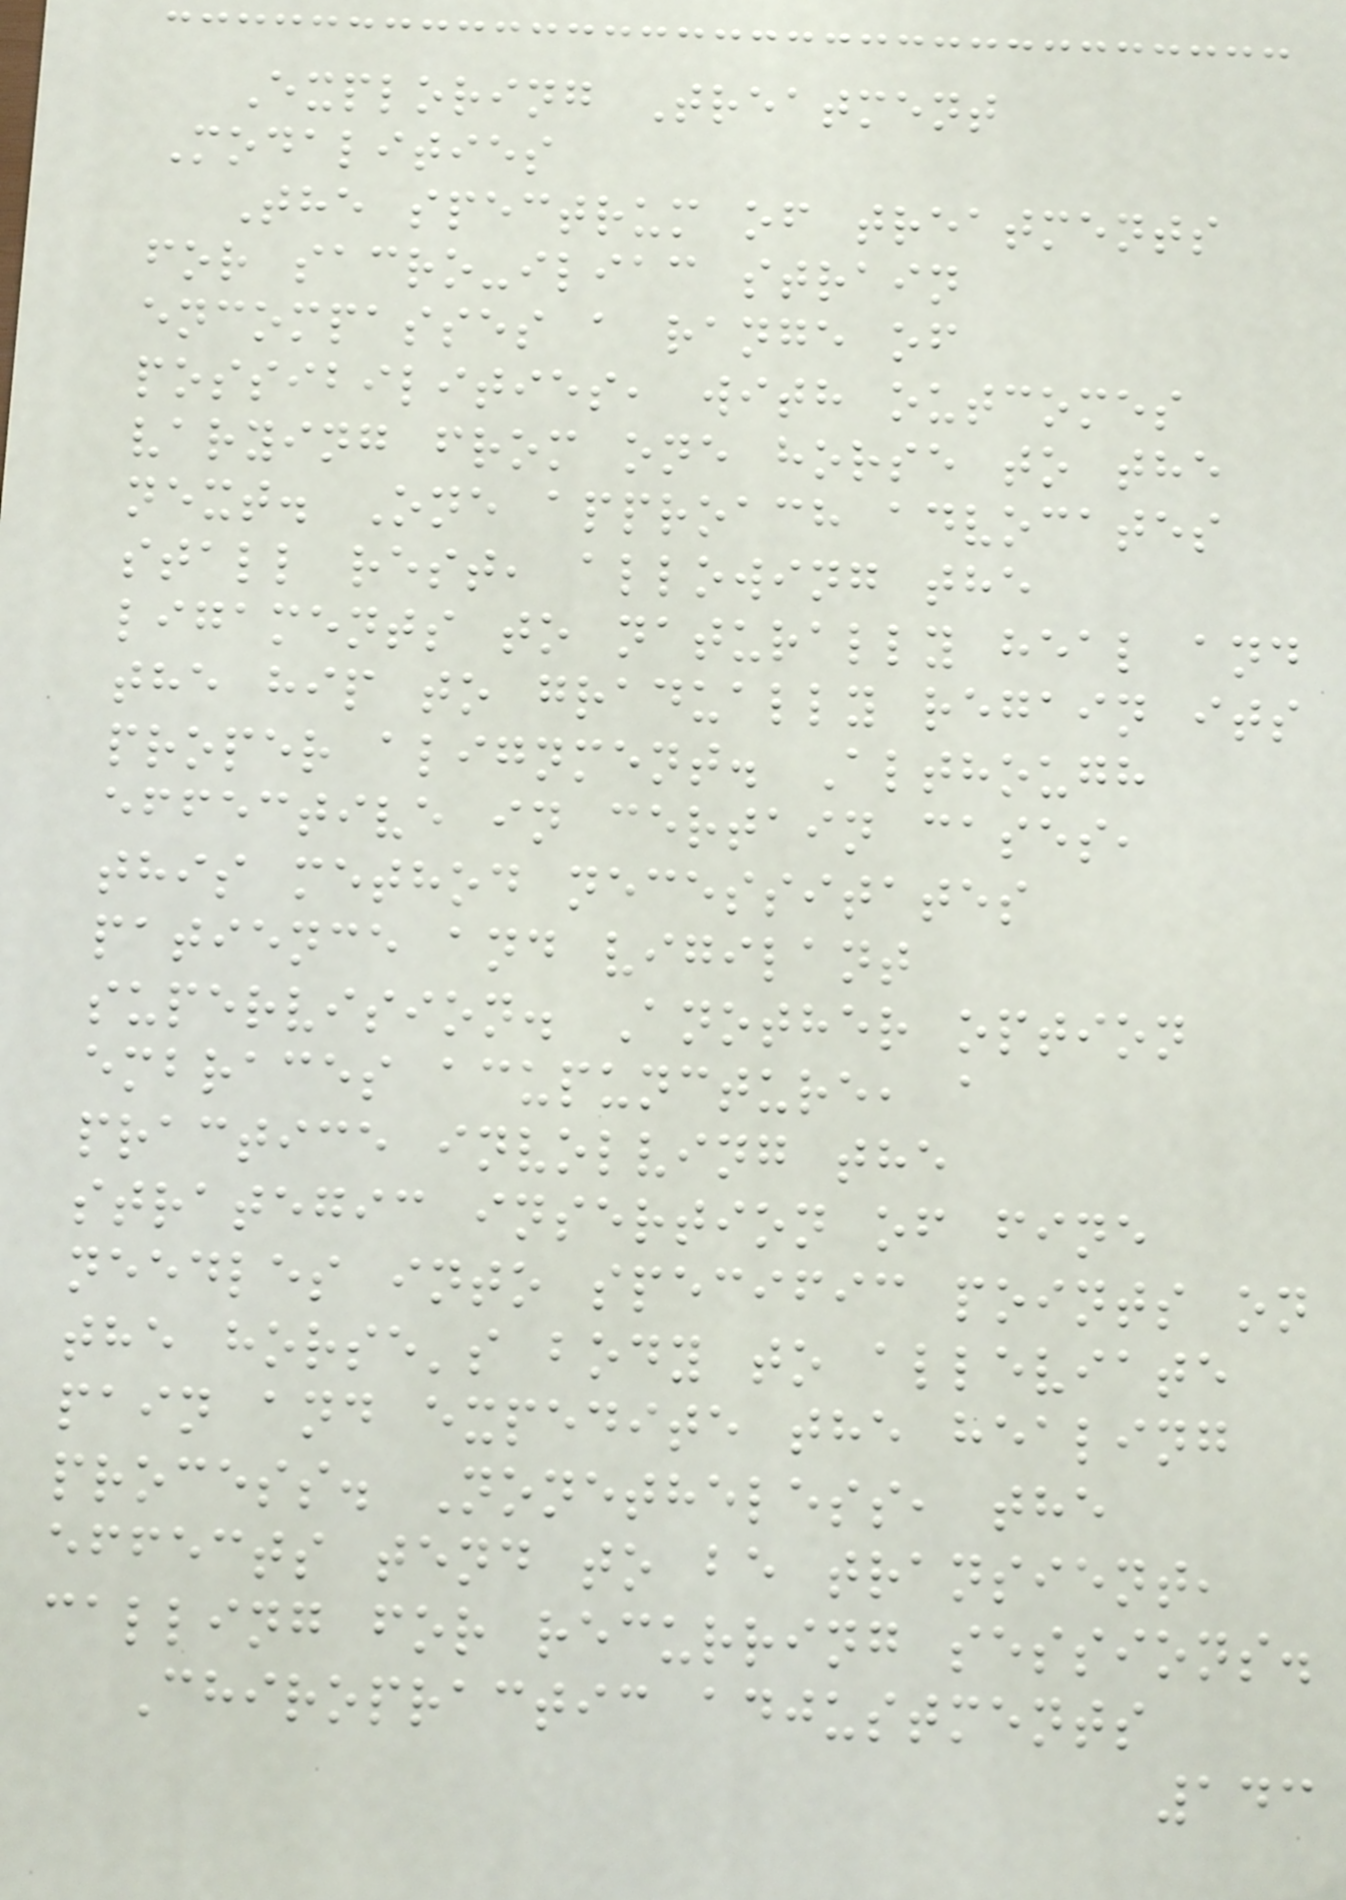Exploring Treatment
Modalities
The spectrum of treatments
for sacro-iliac strain
encompasses a range of
possibilities, with outcomes
varying from one horse to the
next. One approach advocates
stall rest, allowing the
ligaments to naturally heal and
the hip to gradually regain its
proper alignment. Although
effective in certain cases,
this method necessitates
patience and vigilant
supervision. Another option
embraces acupuncture, a
practice involving the
strategic insertion of fine
needles into specific points on
the horse's body to alleviate
pain and expedite the healing
process. Nonetheless, the
effects tend to be transient,
calling for recurring sessions.
Chiropractic adjustments
143
